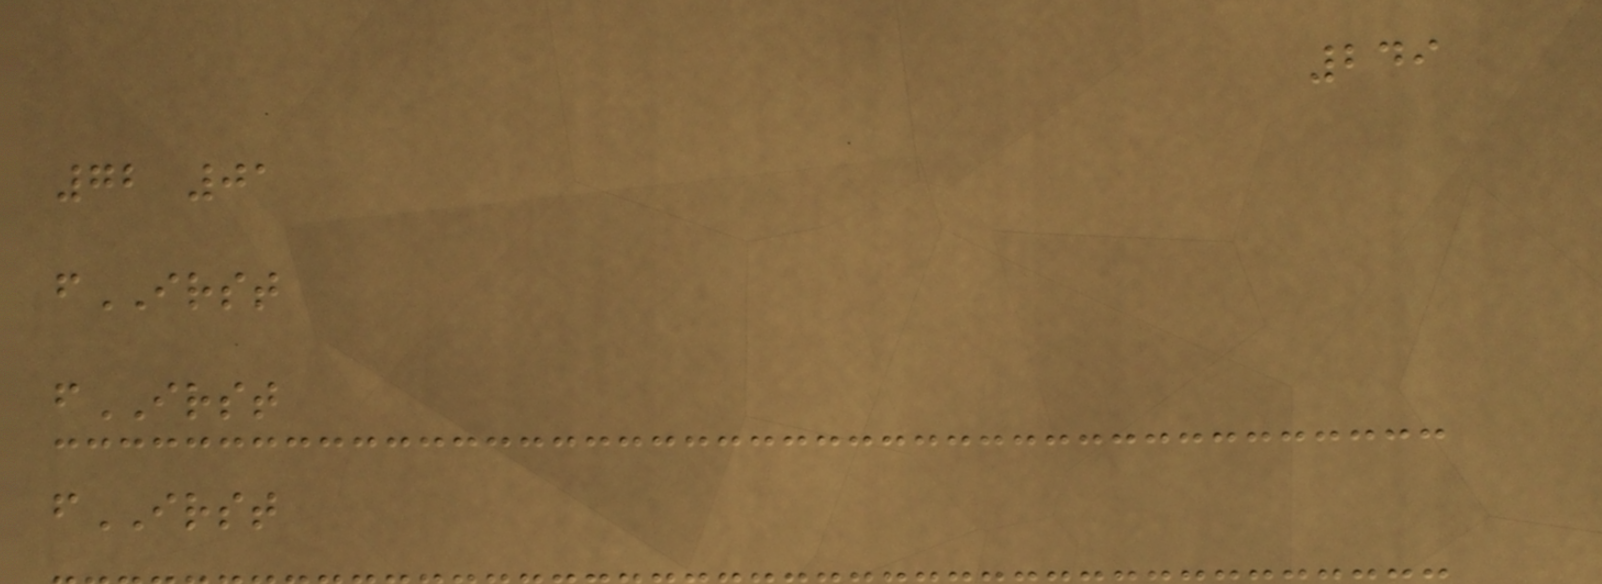249
72 01
fIRST
fIRST
fIRST
